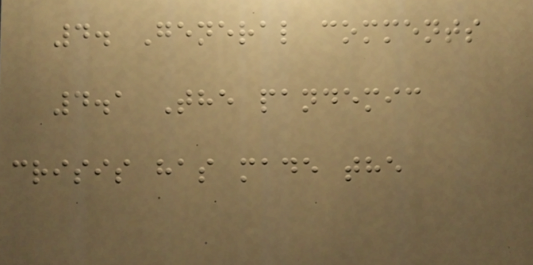4. General comments
4.1 The pandemic
crisis has made the
